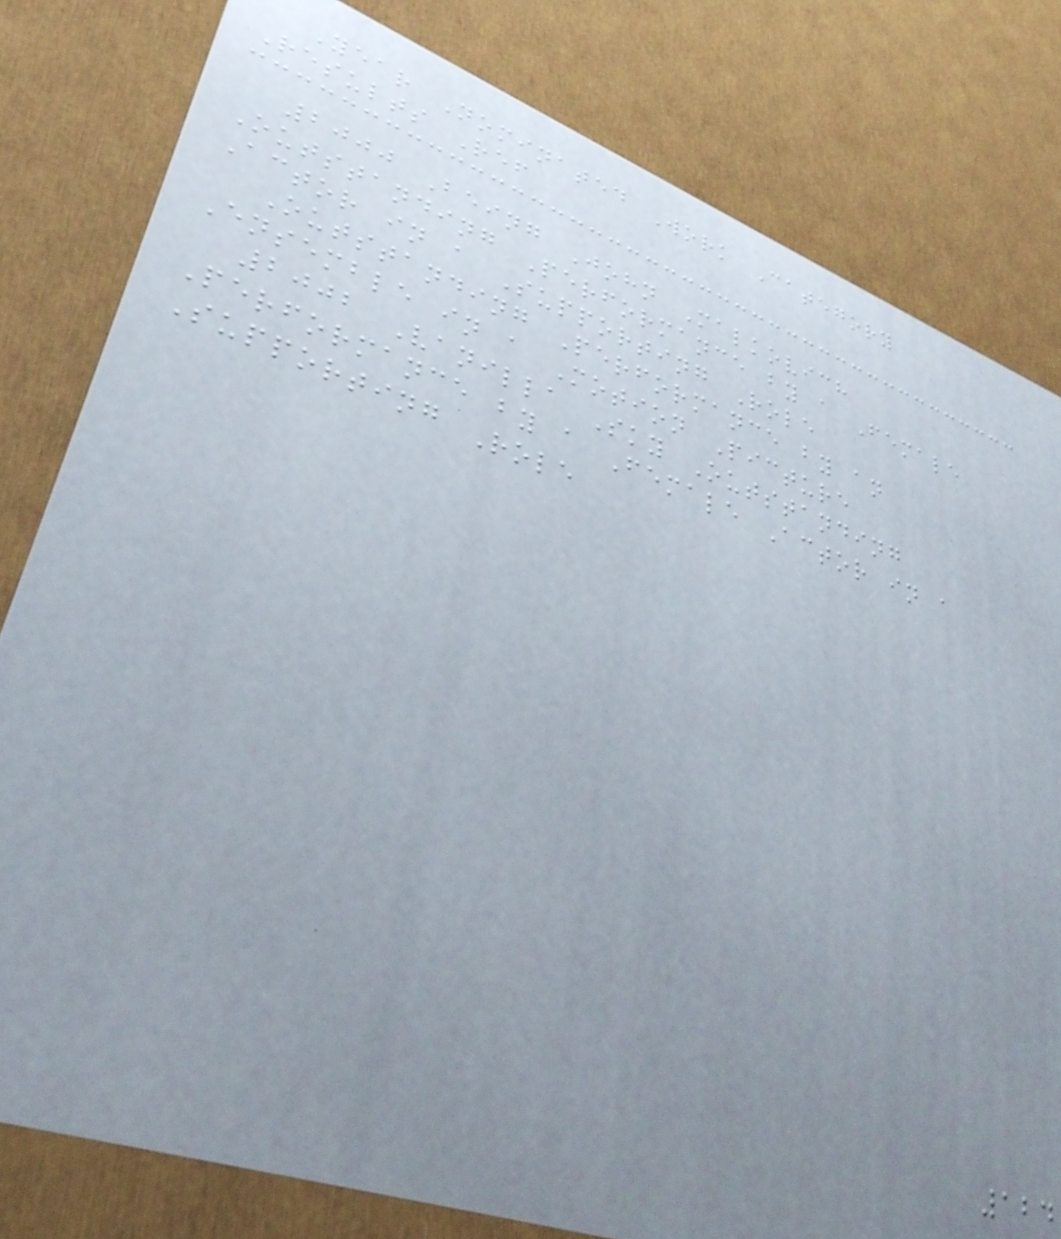Year Nominated Work Category
Results Ref
2000 Being John Malkovich
Outstanding Performance by a Female
Actor in a Supporting Role
Outstanding Performance by an
Ensemble in a Motion Picture
2002 Vanilla Sky Outstanding
Performance by a Female Actor in a
Supporting Role
124
